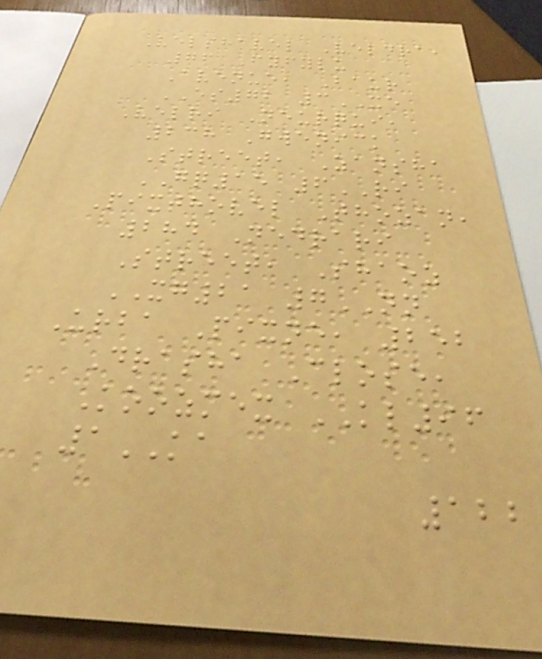Velshavel Veldra,
76 Fyfylu
Avenue, Baur
ES72 3XE
Velri Neurqui,
238 Gwenick
Street, Zansha
GQ15 6RI
Pixthovel Thozan,
284 Nedrari
Street, Shaoz
XG21 7NN
Urba Pixne, 252
Drasha Close,
Koozmex KL96
1KA
122
